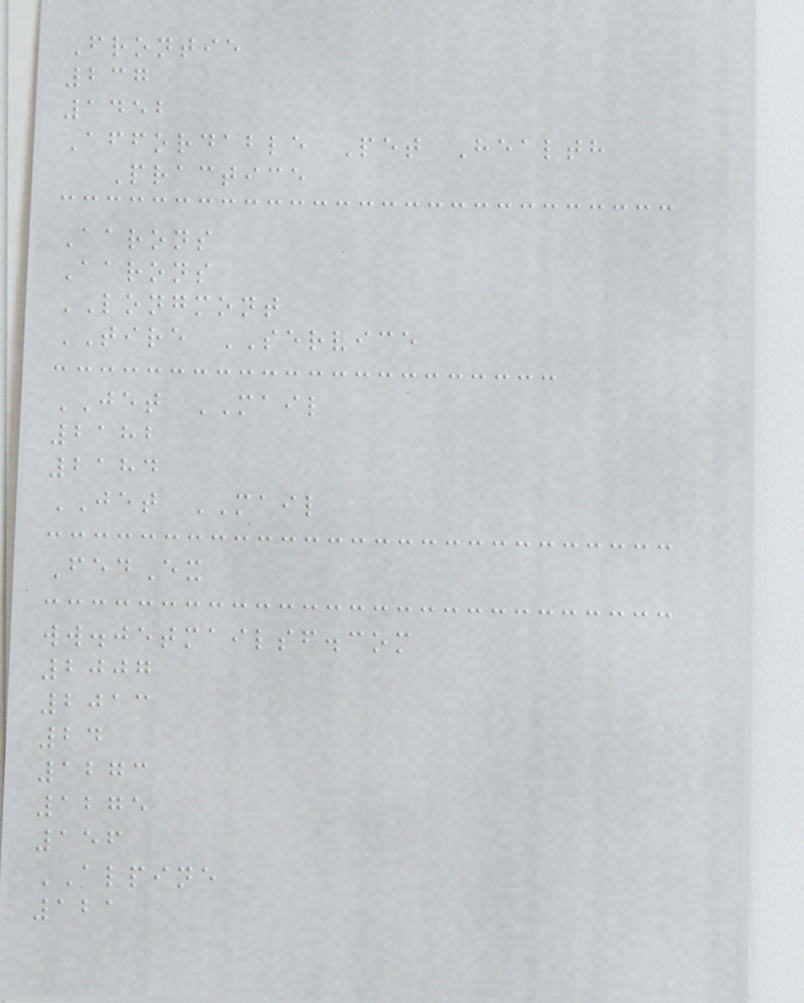Frontie
237
1452
Affordable Pet Health
Practice
Aarons
Aarons
LONGMONT
TIRE SERVICE
JET MAIL
2182
2184
JET MAIL
FedEx
ww.jetmailsf.com
2007
2013
24
1273
1275
156
ALPINE
121
